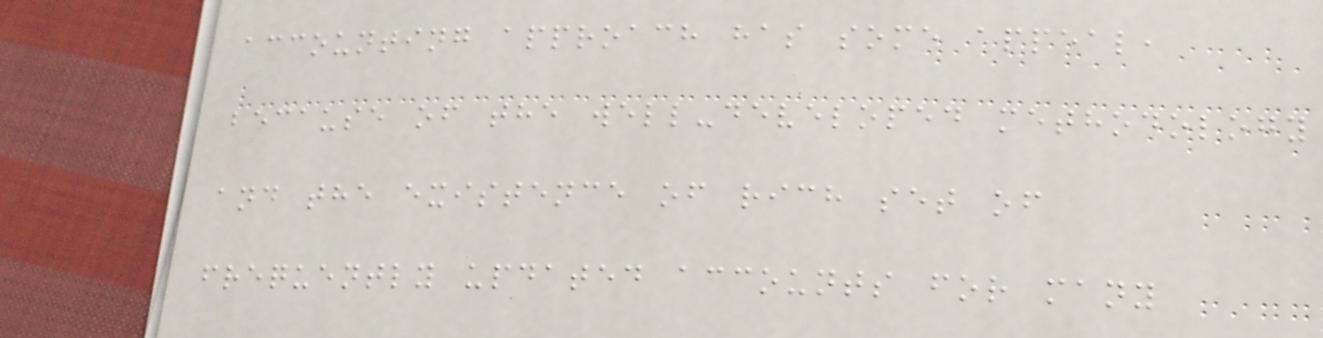accounting approach has some appeal,
because of the well-developed methodology
and the existence of rich set of
frequently updated accounts for many
